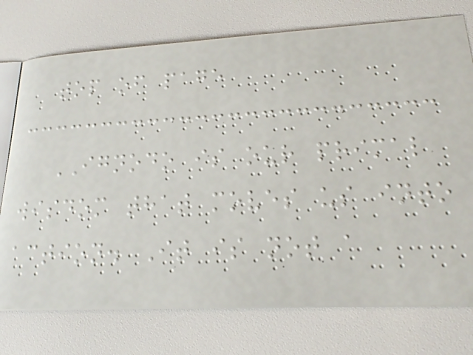top of page
IGNODO is our primal
wisdom that moves us into
action. It is not a
